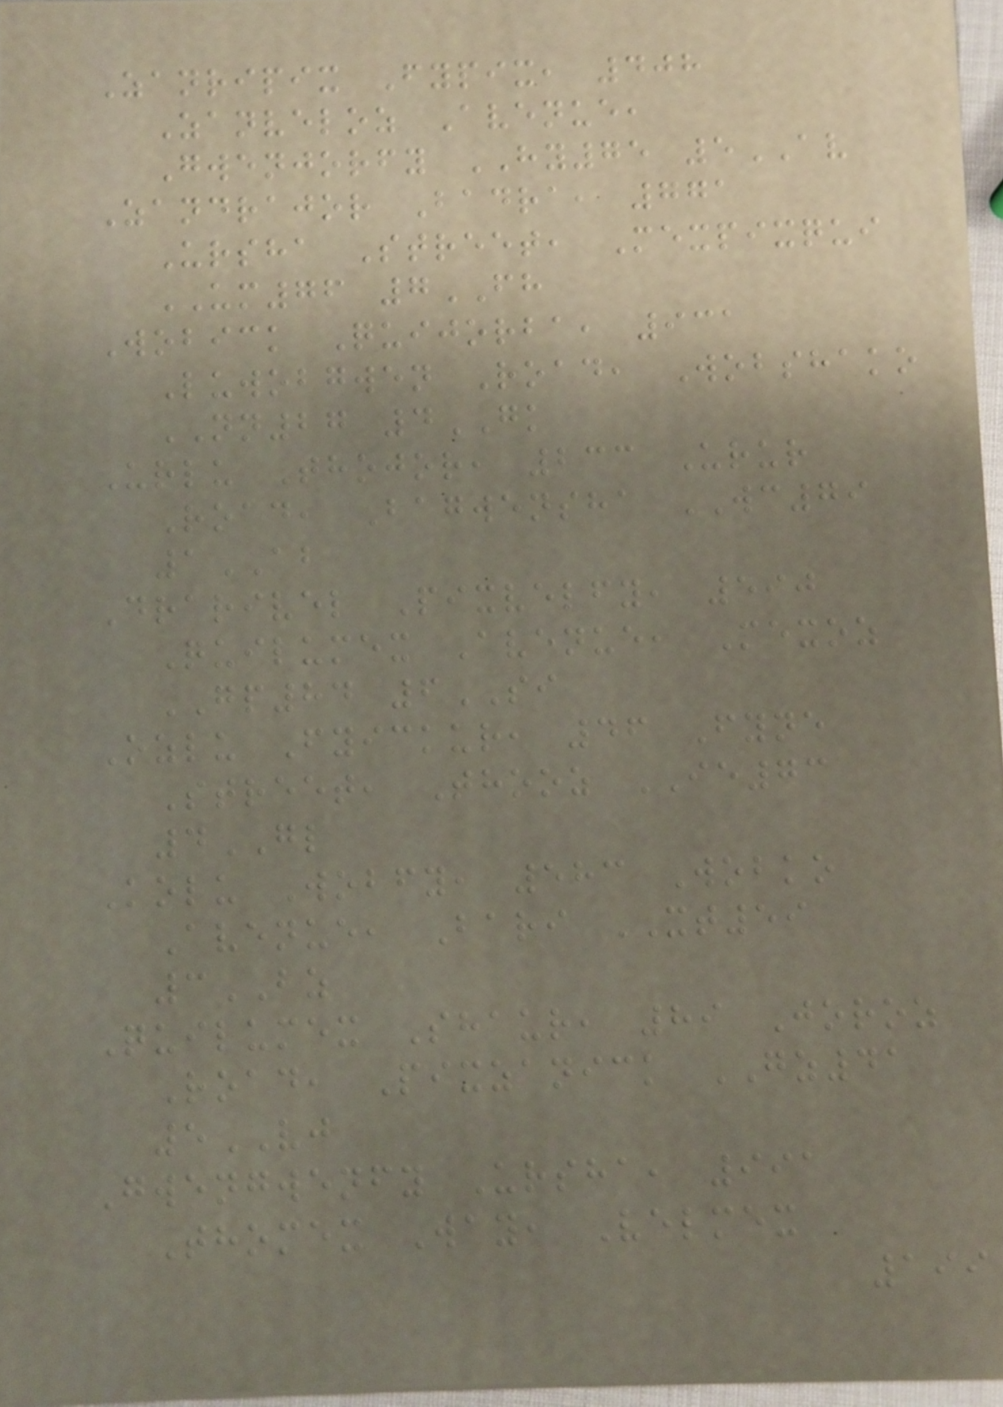Zanripix Fypix, 408
Zanveloz Avenue,
Gwenjorfy HY75 5AV
Zandrajor Badra, 771
Ursha Street, Mexpixqui
UM76 7FH
Wobick Quijorba, 931
Luwobgwen Road, Wobshako
NN27 4GK
Urlu Thojor, 233 Urur
Road, Bagwensha WC79
1AB
Drarivel Pixvelfy, 590
Quilumex Avenue, Mexoz
GP84 6SI
Ozlu Fyickur, 46 Fyne
Street, Thooz IE73
4GL
Kolu Wobfy, 583 Wobko
Avenue, Bari XT59
3BZ
Quilumex Shaur, 89 Joroz
Road, Pixzanick GZ41
5VJ
Gwengwenfy Ursha, 991
Thomex Way, Velmex
199
